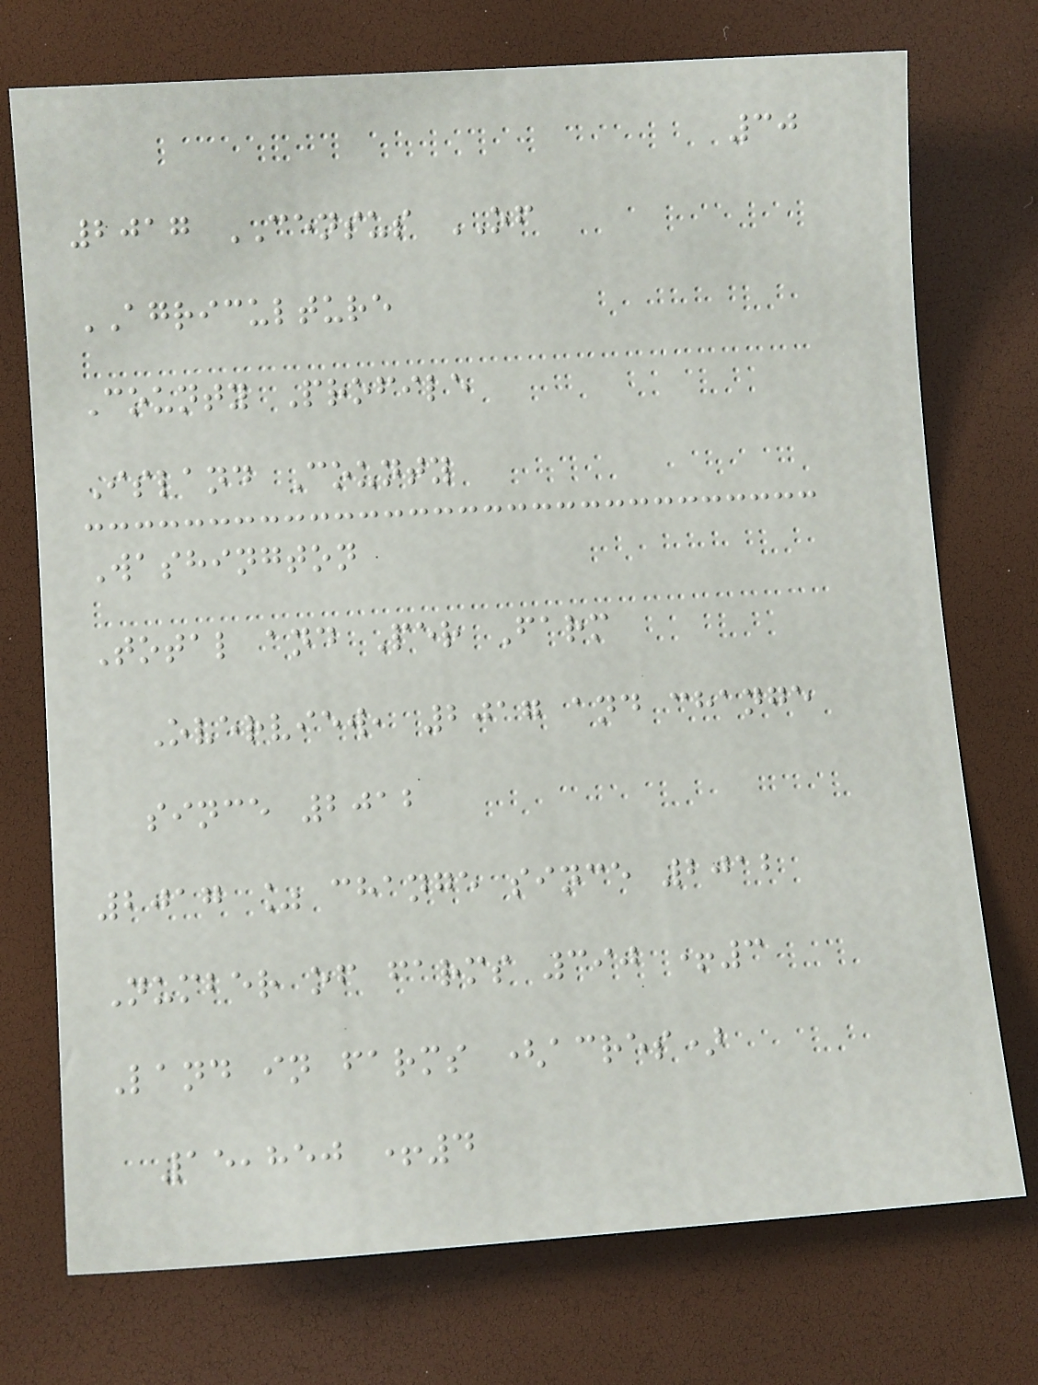30
2017 CENSUS OF
AGRICULTURE
County Profile
Island County
Washington
Total and Per Farm
Overview, 2017 and change
since 2012
2017 % change since 2012
Number of farms 390 +3
Land in farms (acres)
15,850 +4
